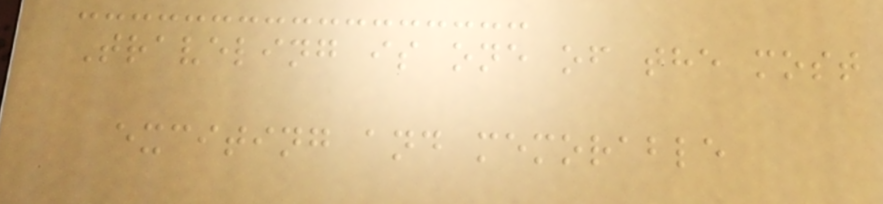Traveling is one of the most
exciting and memorable
